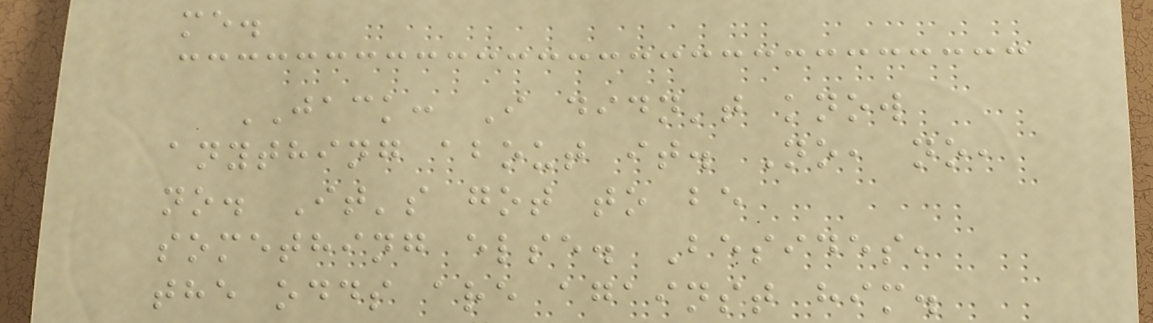me.
JACK: I didn't know
anything about it. No, no,
no. It's got to be
something else. Besides,
the odds are against him.
